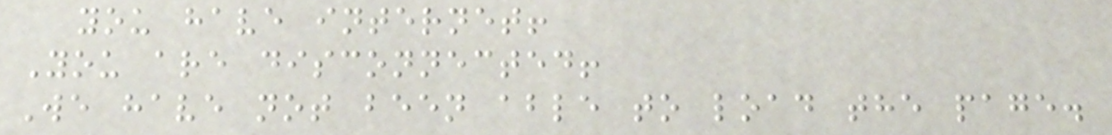you have internet!
You are disconnected!
We have not been able to load the page.
